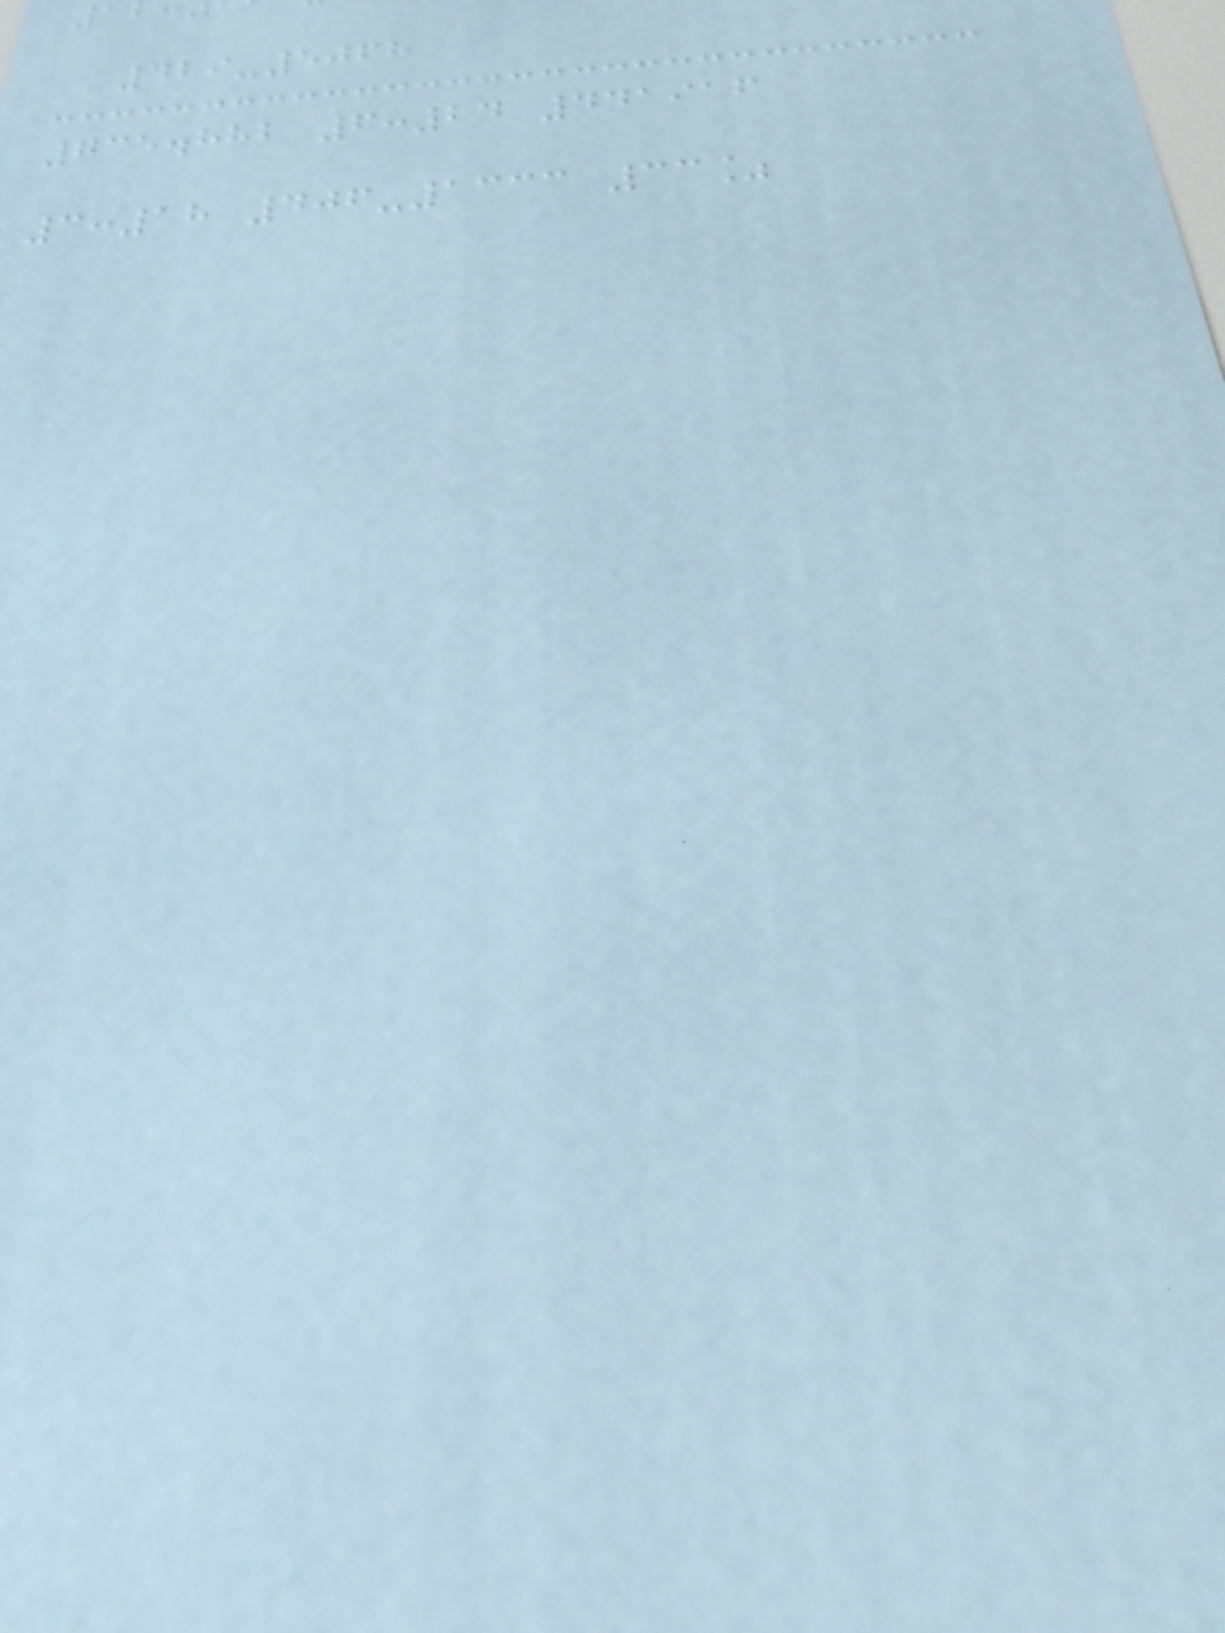429-5068
735.882 6:24 441916
3:18 406-1333 33%
